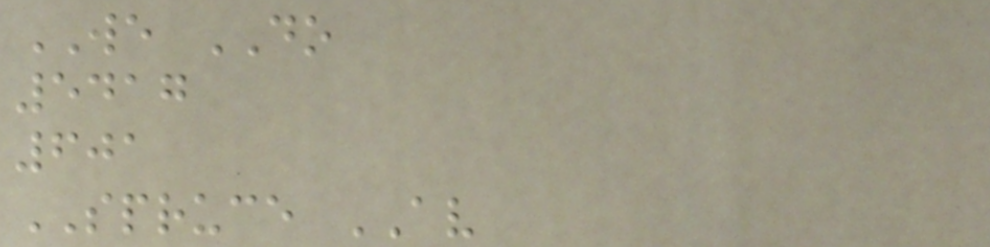WE DO
5417
601
SPRUCE AV
